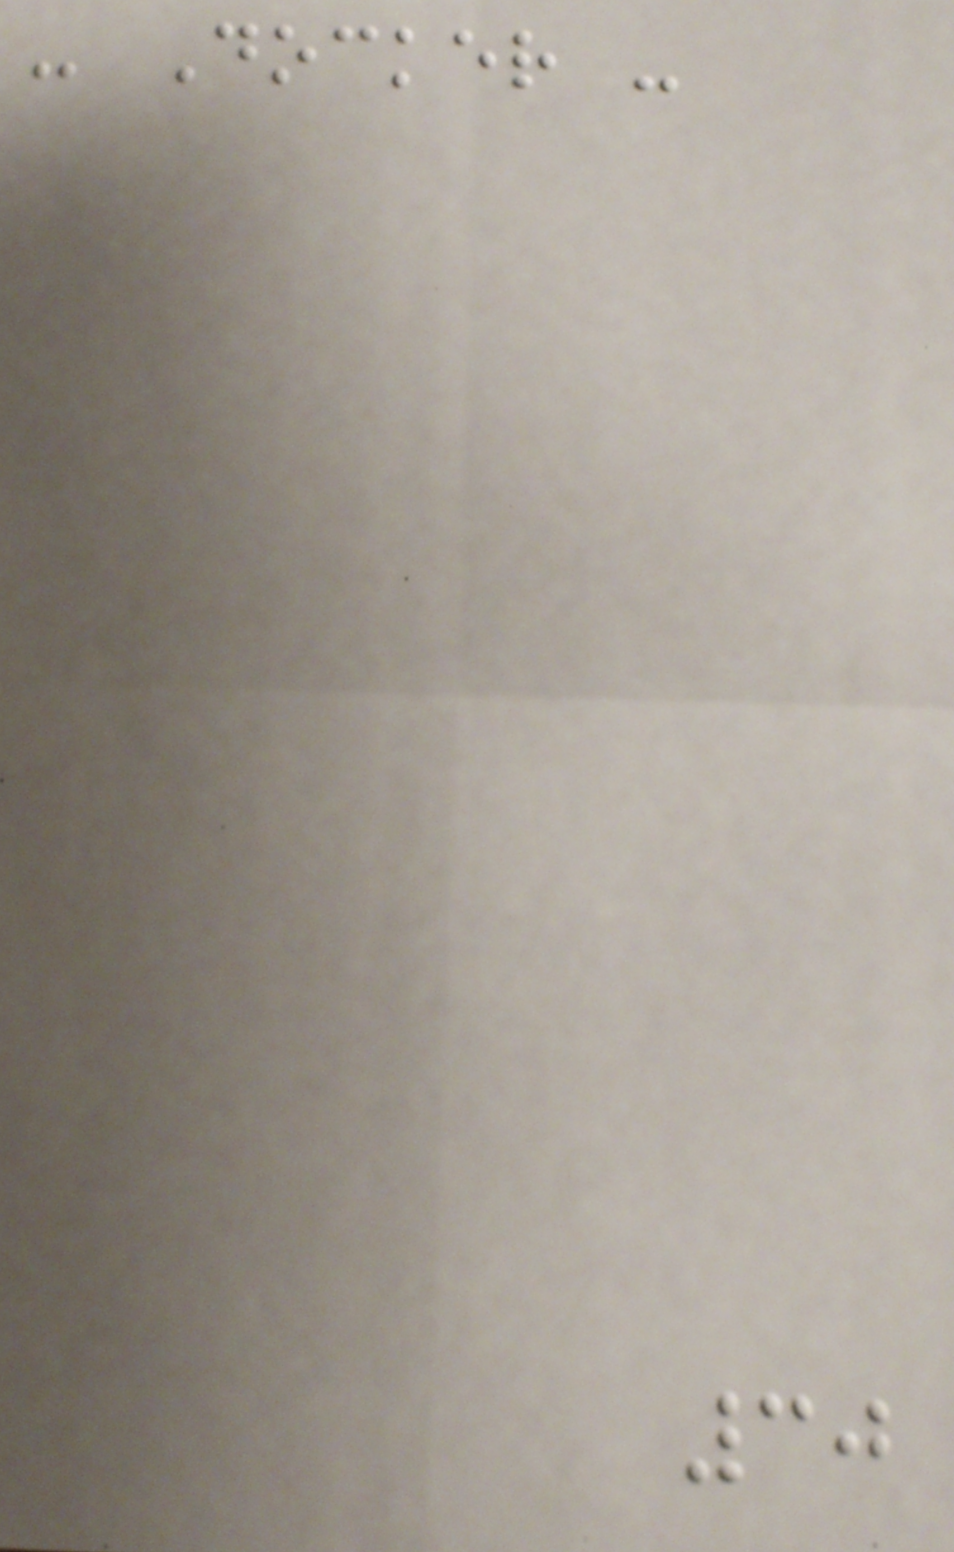- Docker -
30
